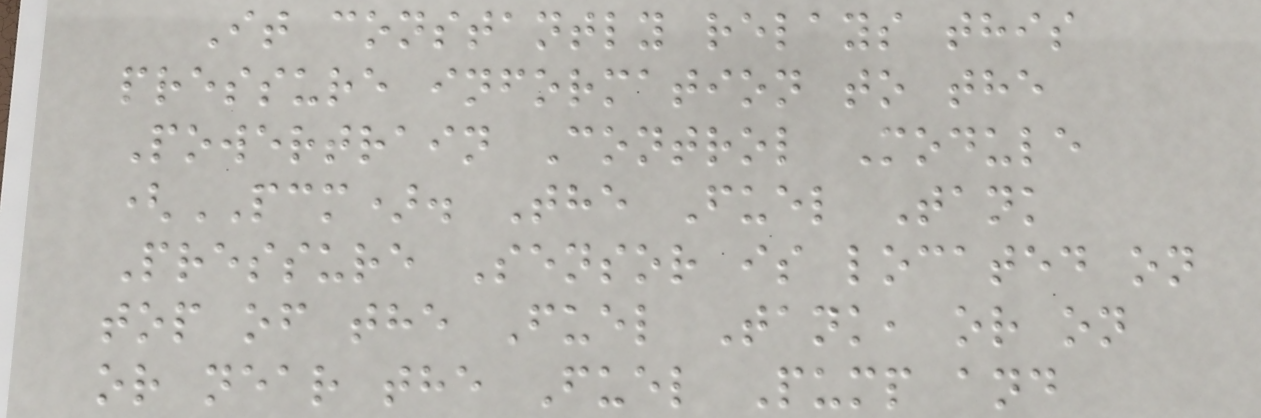It constantly relays this
pressure information to the
Powertrain Control Module
(PCM). The Fuel Tank
Pressure Sensor is located on
top of the Fuel Tank, or on
or near the Fuel Pump and
